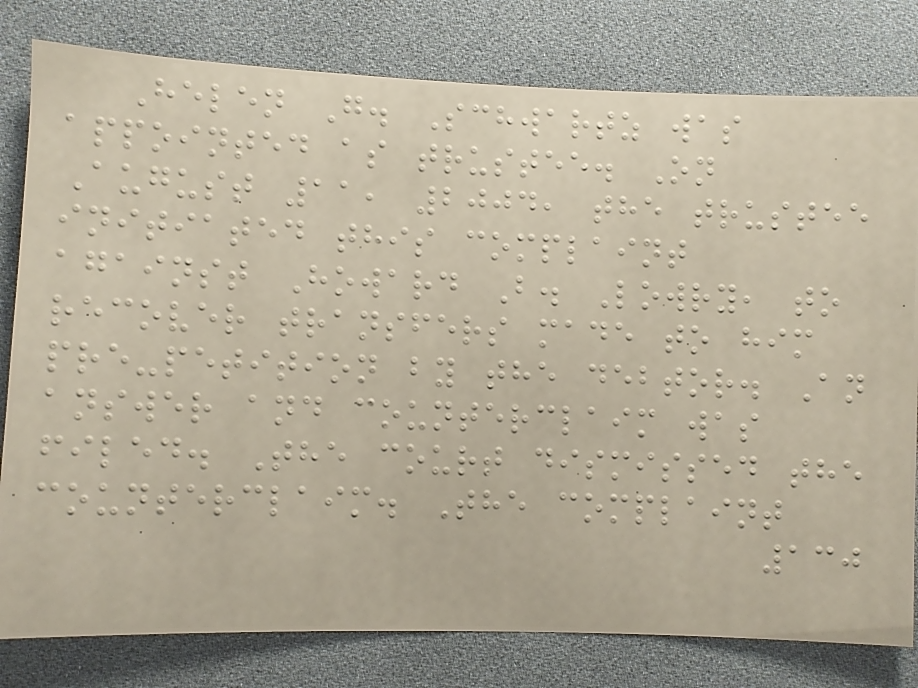Helen G. Schwartz was
appointed as trustee. On
August 11, 2004, the trustee
initiated this complaint
against Howard B. Lowry, to
recover transfers made to him
pre-petition by the debtor. An
answer and counterclaim was
filed. The court dismissed the
counterclaim. The complaint
130
